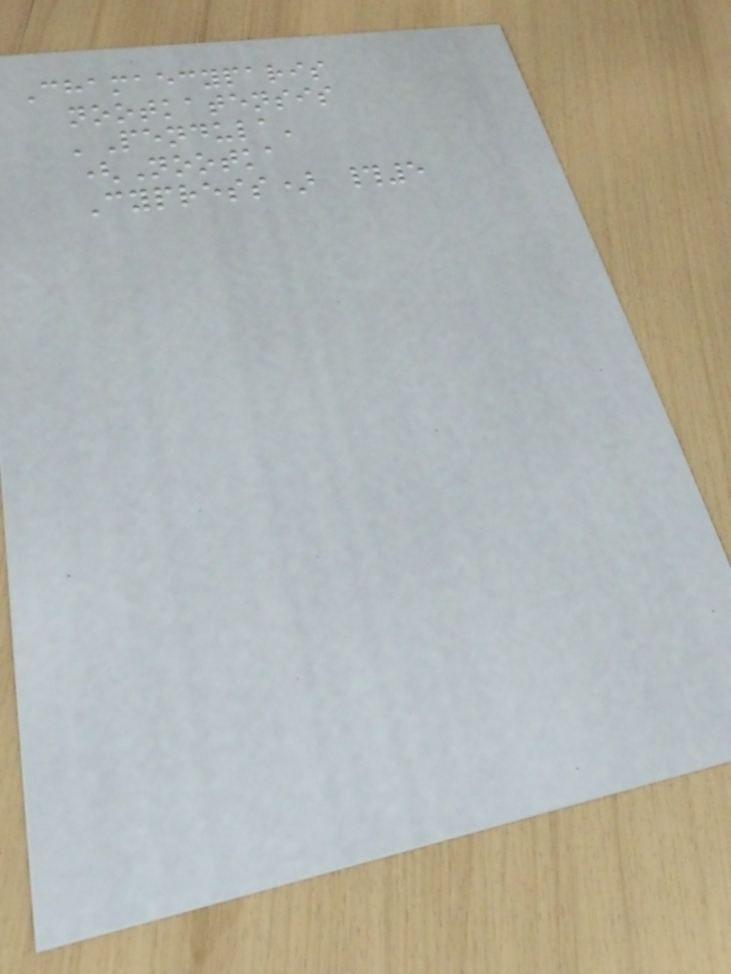Chamaecyparis
nootkatensis
'Pendula'
(Nootka
Cypress) #5
